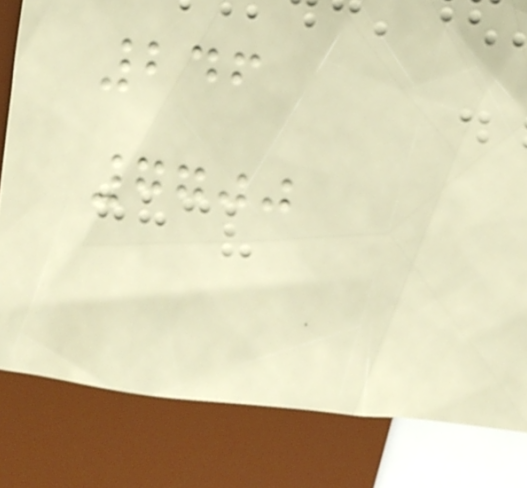246
7700
